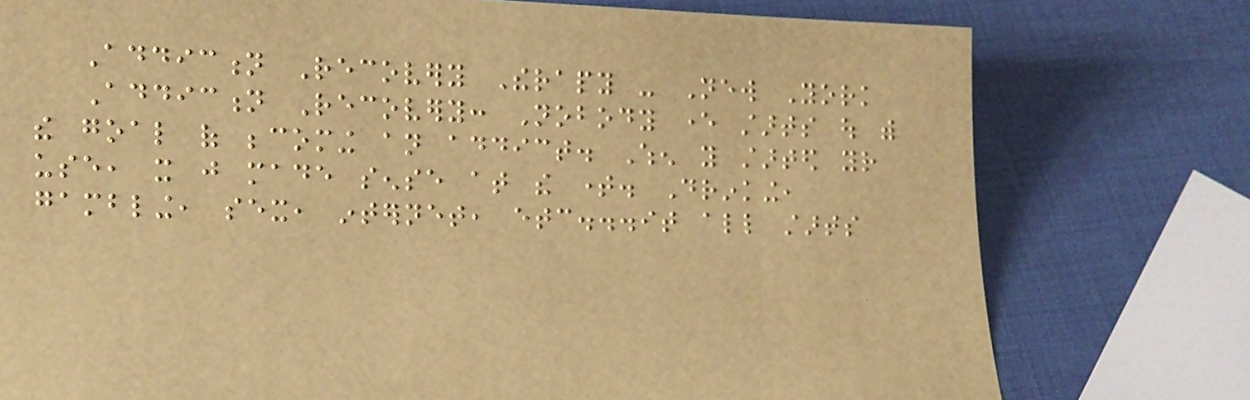Addiction Recovery Therapy - New York
Addiction Recovery: Nobody ever starts out with
the goal of becoming an addict. When you started your
use, it just made sense at the time. Drinking,
gambling, sex, internet, etc...it all starts
